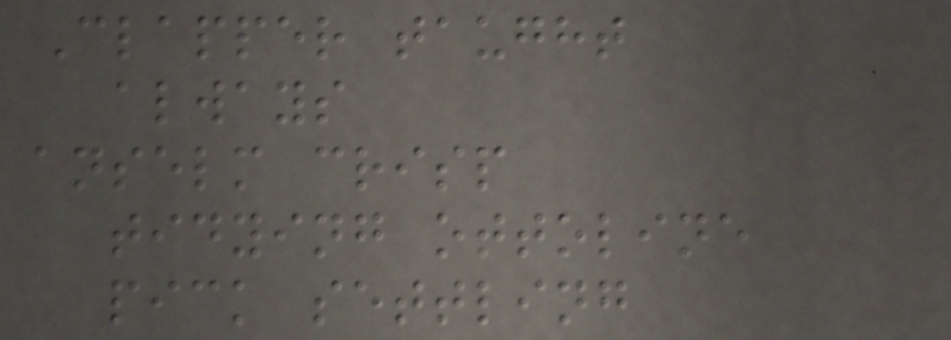Clapper taught
always
anselm crisp
tidying ottoline
pick settling
